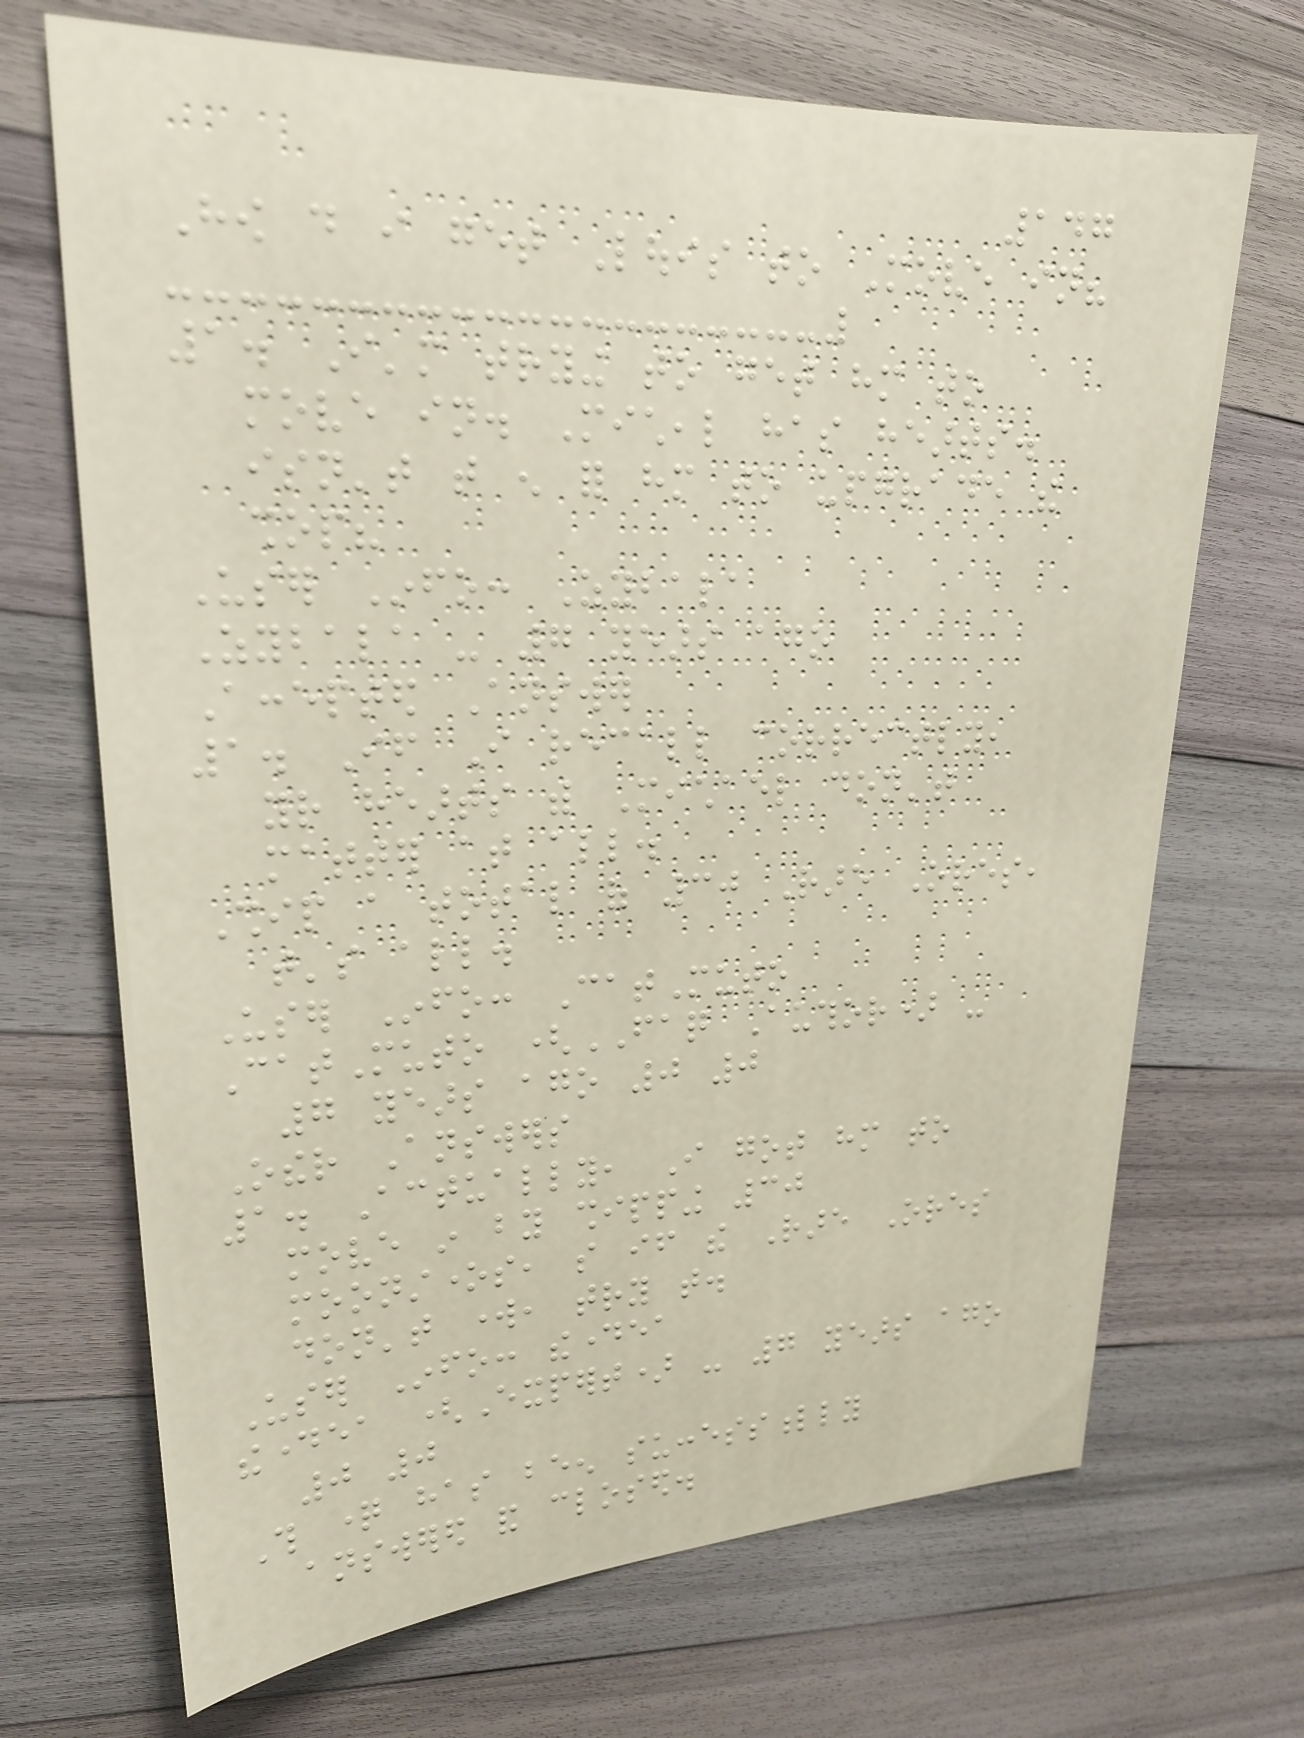147
How do i get Louis to Move in?
1. I'm trying to get him to
move in. Micheal has hearts.
isn't that enough for him to upgrade the
shop?
User Info: Zybala
Zybala - 7 years ago
Accepted Answer
1. If I recall correctly,
your hearts with Michael don't
matter at all.
Ship a total of 30 Rare Ores,
that's all.
User Info: CatMuto
CatMuto (FAQ Author) -
7 years ago 0 0
Other Answers
1. Actually, I got him to
move in by shipping 30
moonstones, so if the Rare Ores
don't work, try that.
User Info: thedayea
thedayea (Expert) - 7 years ago
0 0
This question has been successfully
answered and closed.
